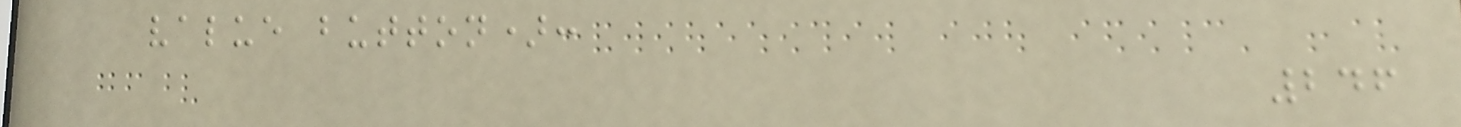value button):
246
